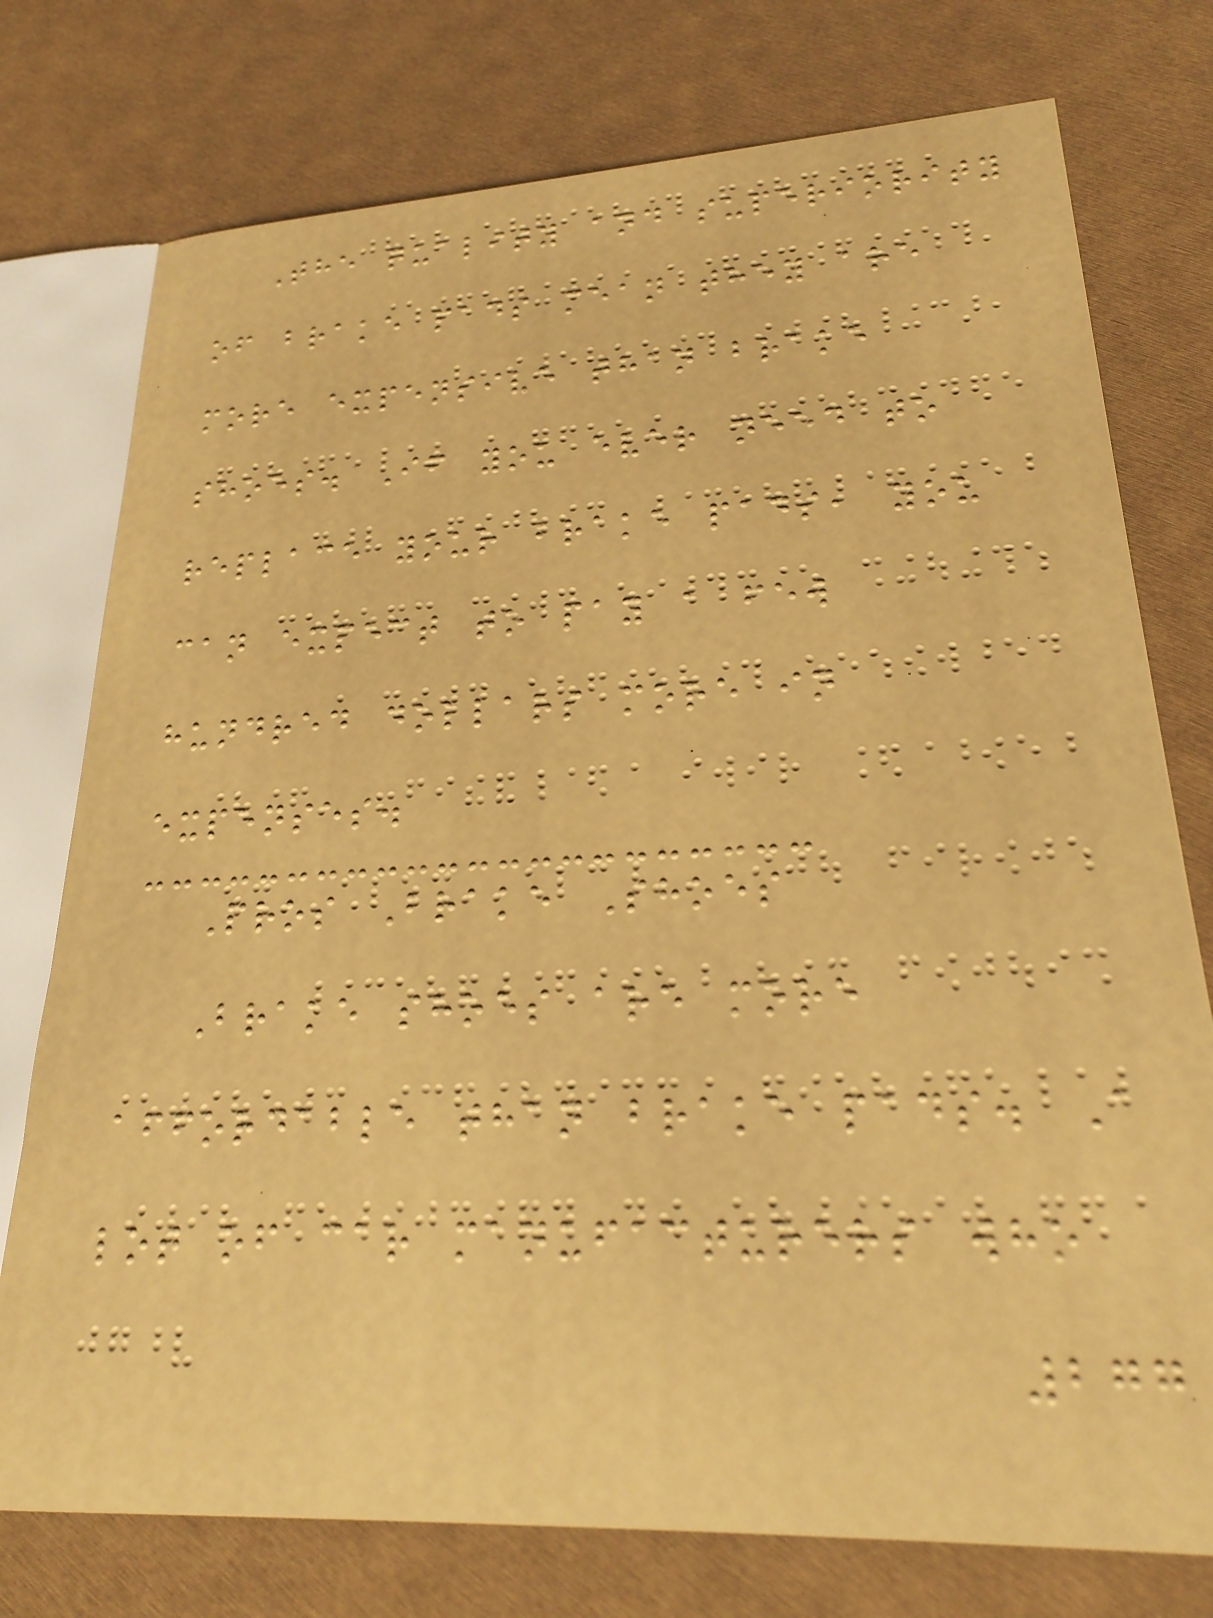The quality and superiority
of brake pads mean they are
more expensive than brake
shoes. If you ever need to
replace your brake pads, you
can expect to pay a few
hundred dollars more in
expenses.
Pros Brake Shoes
Brake shoes are more
affordable than brake pads. A
lot of car manufacturers who
277
